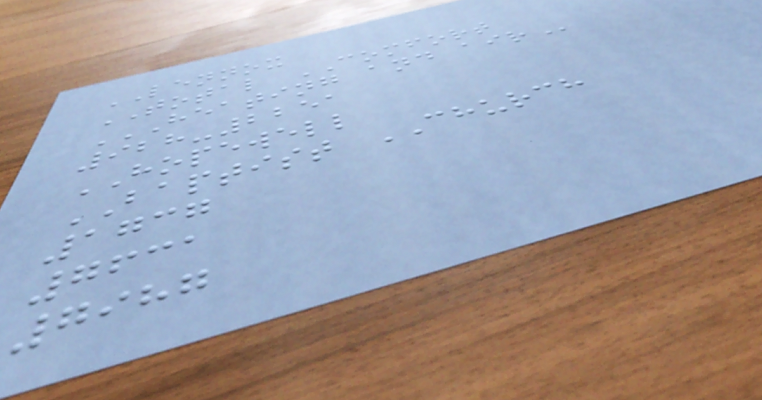LENNOX
TOTAL COMFORT
HEATING AND AIR
928-2251
HOPEWELL
BAPTIST CHURCH
1737
7631
7987
